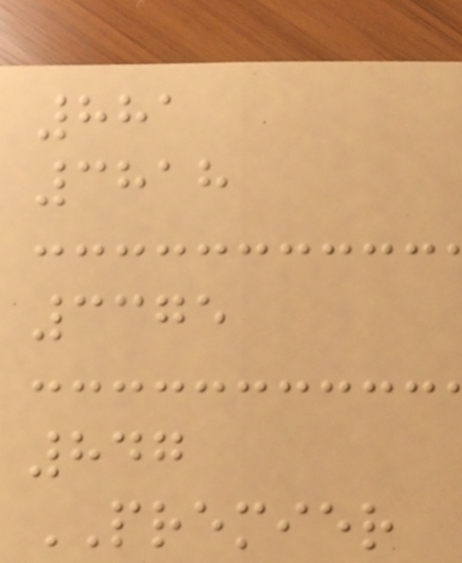881
3818
3375
847
PREMIER
